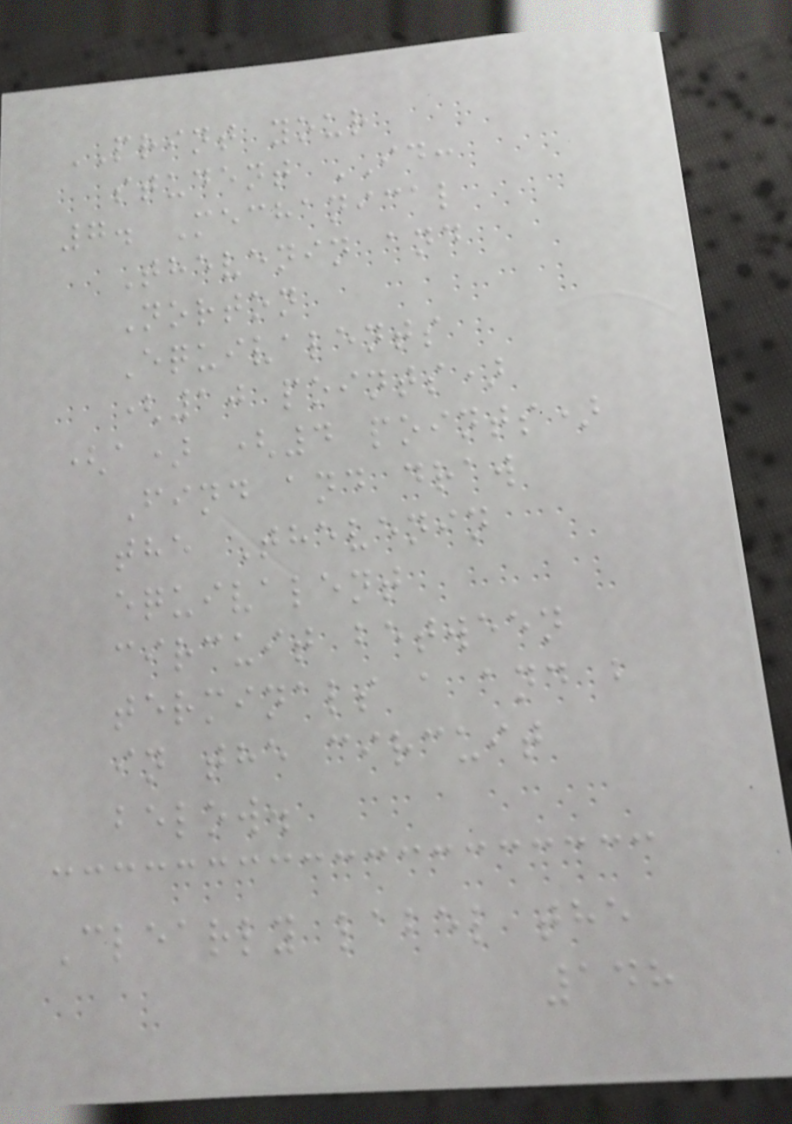PRINT your
student ID:
7. Mechanical
Thevenin and
Norton
Equivalents
(10 points)
(a) (4 points)
Find and draw
the Thevenin
equivalent
circuit between
terminals a and b
in the circuit
below.
Clearly label the
148
